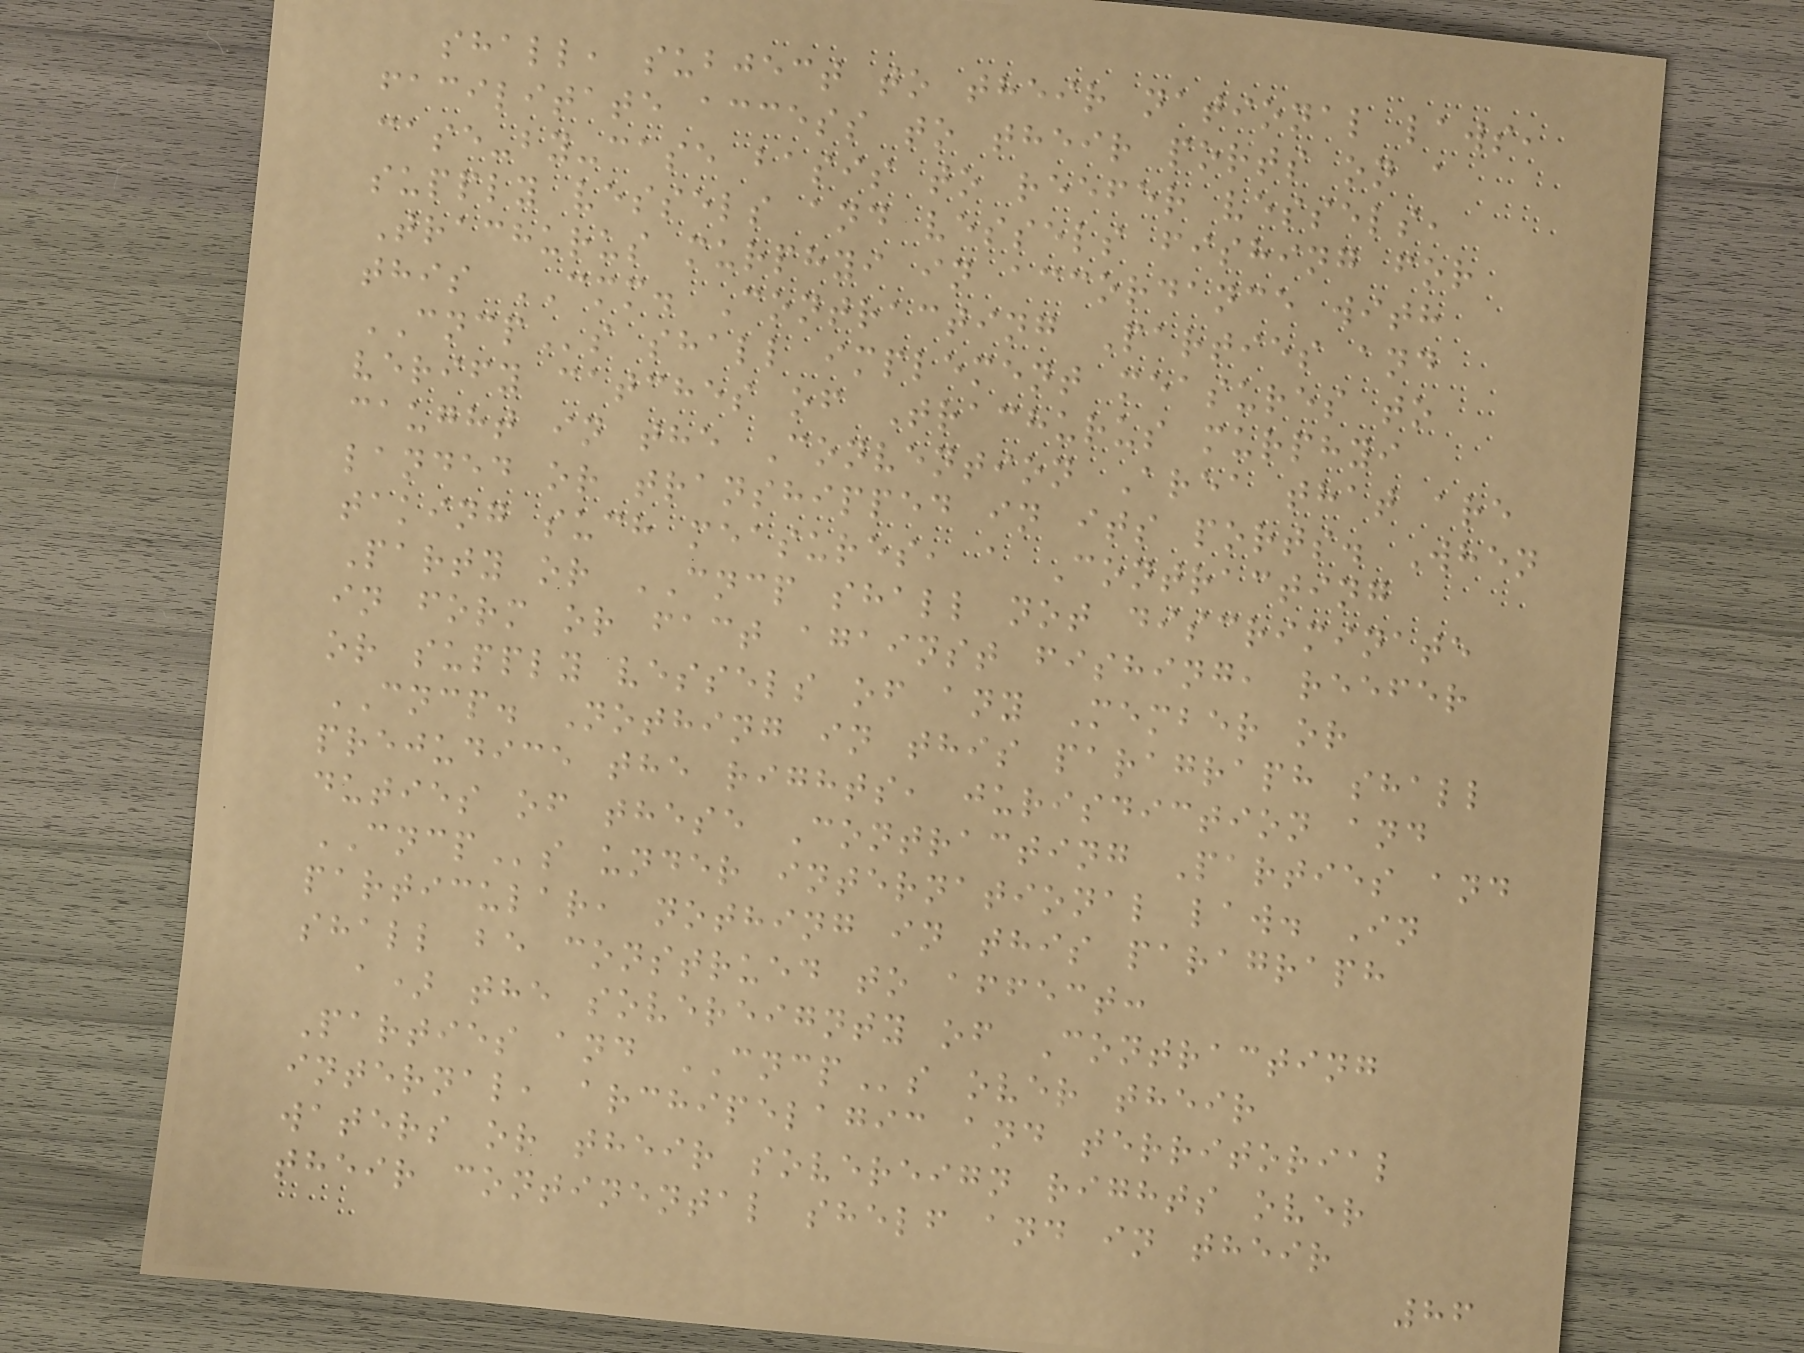shall, subject to their national laws,
facilitate access to their ports on a
case-by-case basis to reefer vessels,
supply vessels and vessels fishing for
Trachurus murphyi in accordance with
this CMM. Contracting Parties and
CNCPs shall implement measures to
verify catches of Trachurus murphyi
caught in the Convention Area that are
landed or transhipped in its ports. When
taking such measures, a Contracting
Party or CNCP shall not discriminate
in form or fact against fishing, reefer
or supply vessels of any Member or
CNCP. Nothing in this paragraph shall
prejudice the rights, jurisdiction and
duties of these Contracting Parties and
CNCPs under international law. In
particular, nothing in this paragraph
shall be construed to affect:
a) the sovereignty of Contracting
Parties and CNCPs over their
internal, archipelagic and territorial
waters or their sovereign rights over
their continental shelf and in their
86
